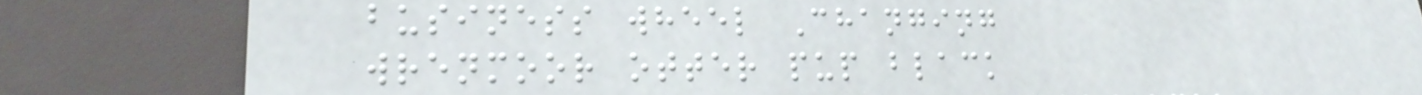business wheel Changing
wrenmoor otter pup black
